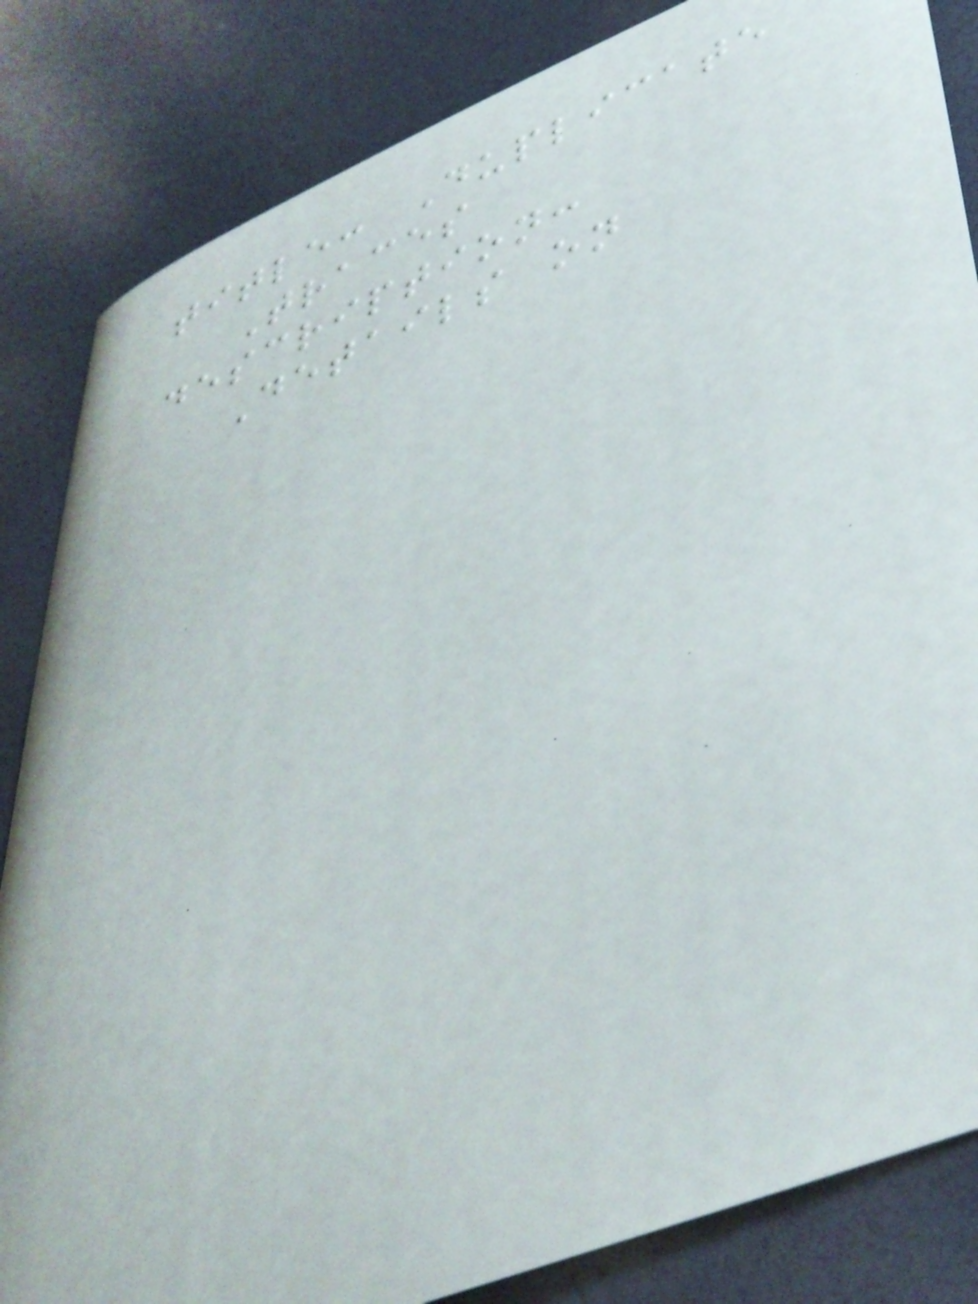title: Duplicate
Traces
description:
Details on
